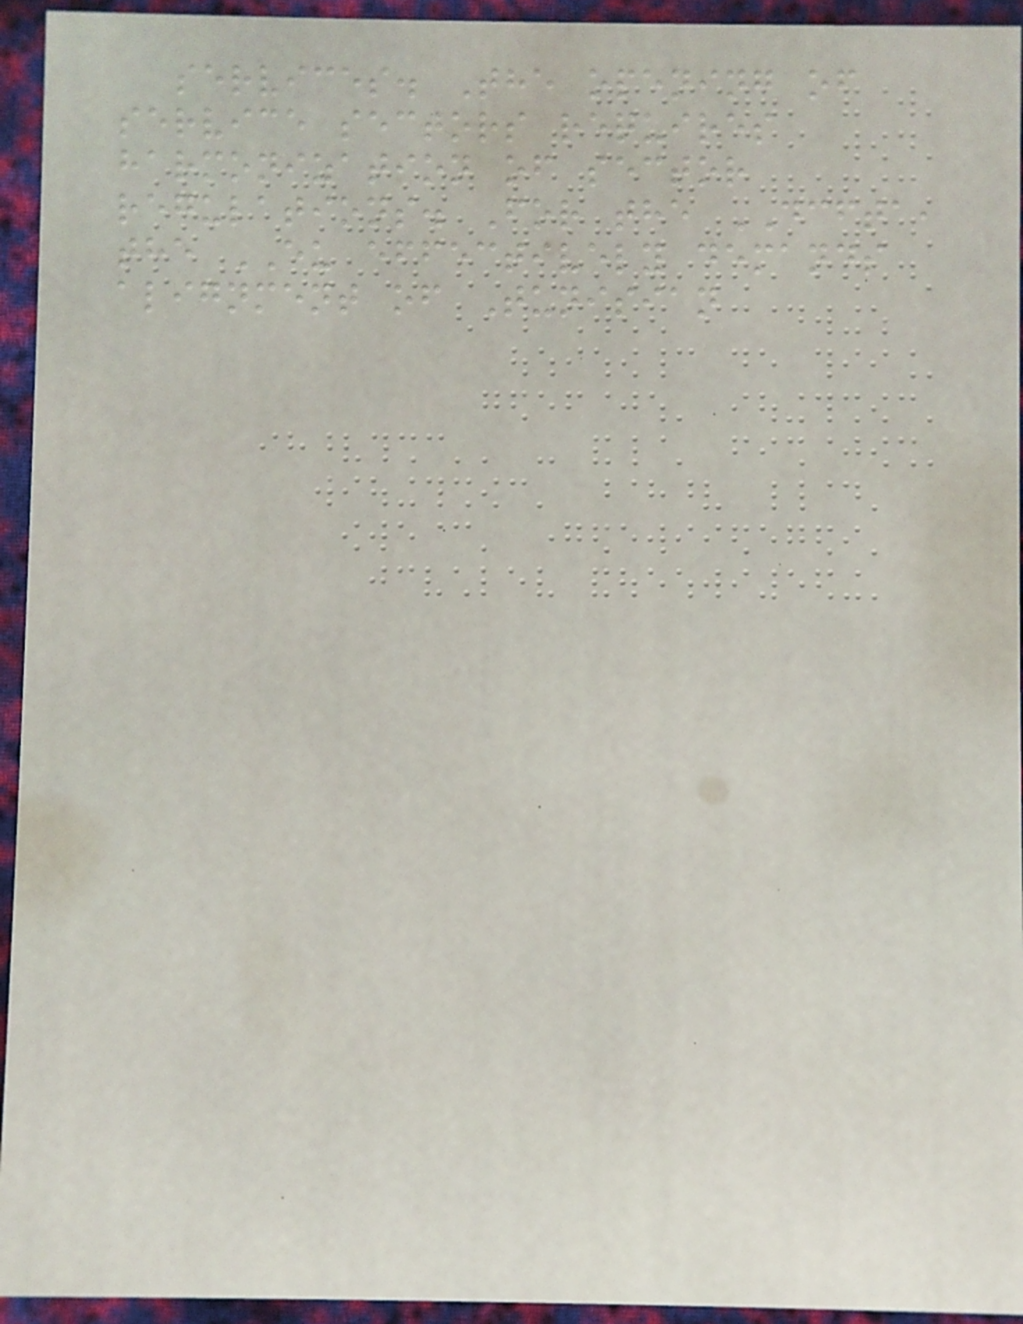services. The opening of
service sectors requires
harmonization of sector
regulations. For the DCFTA,
the EU effectively demands
alignment of Tunisian
